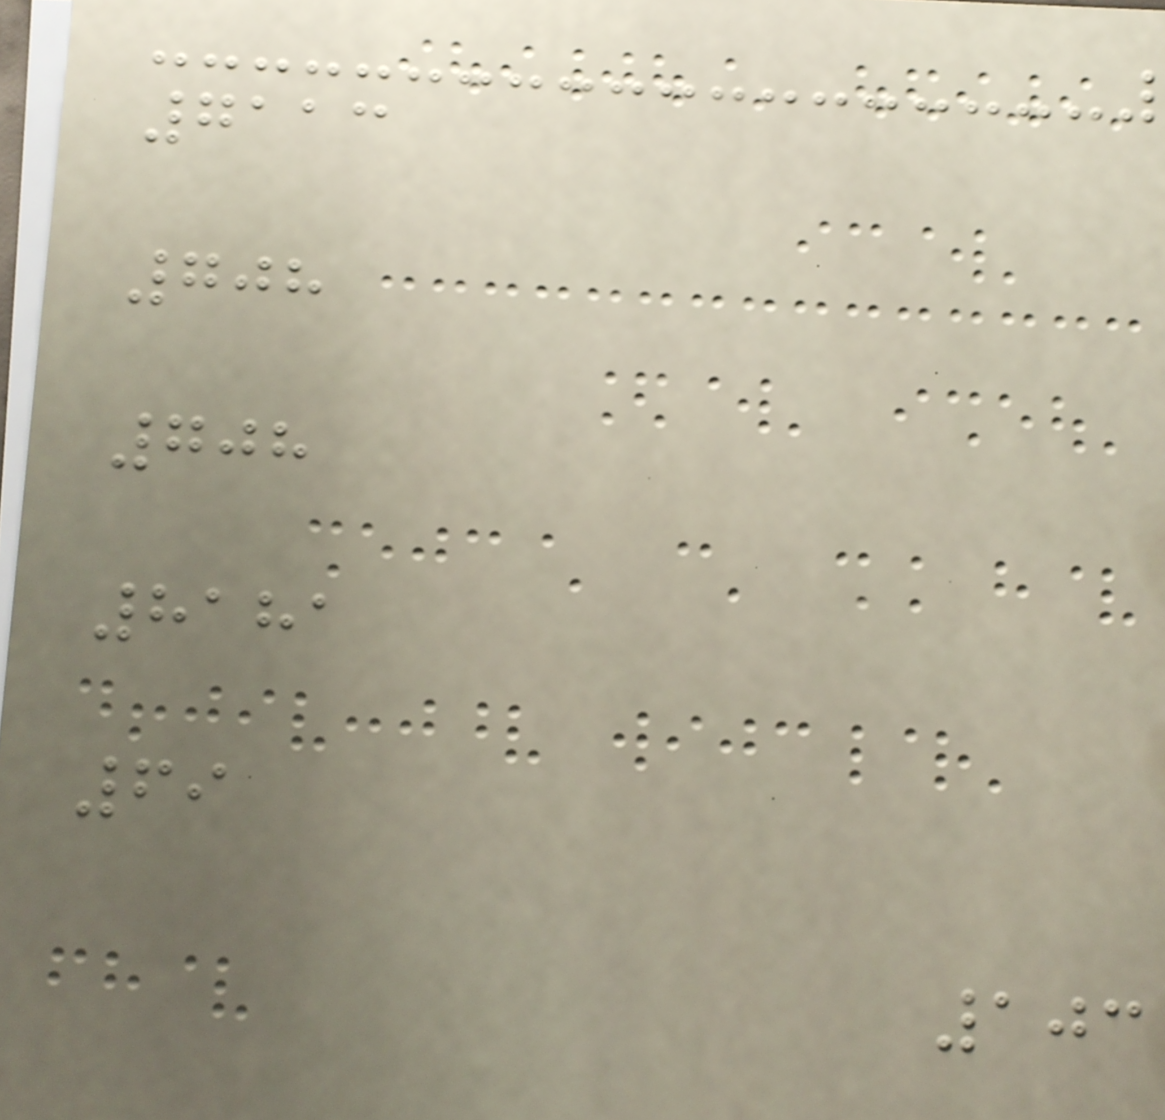7113
708
708
8181
69
103
